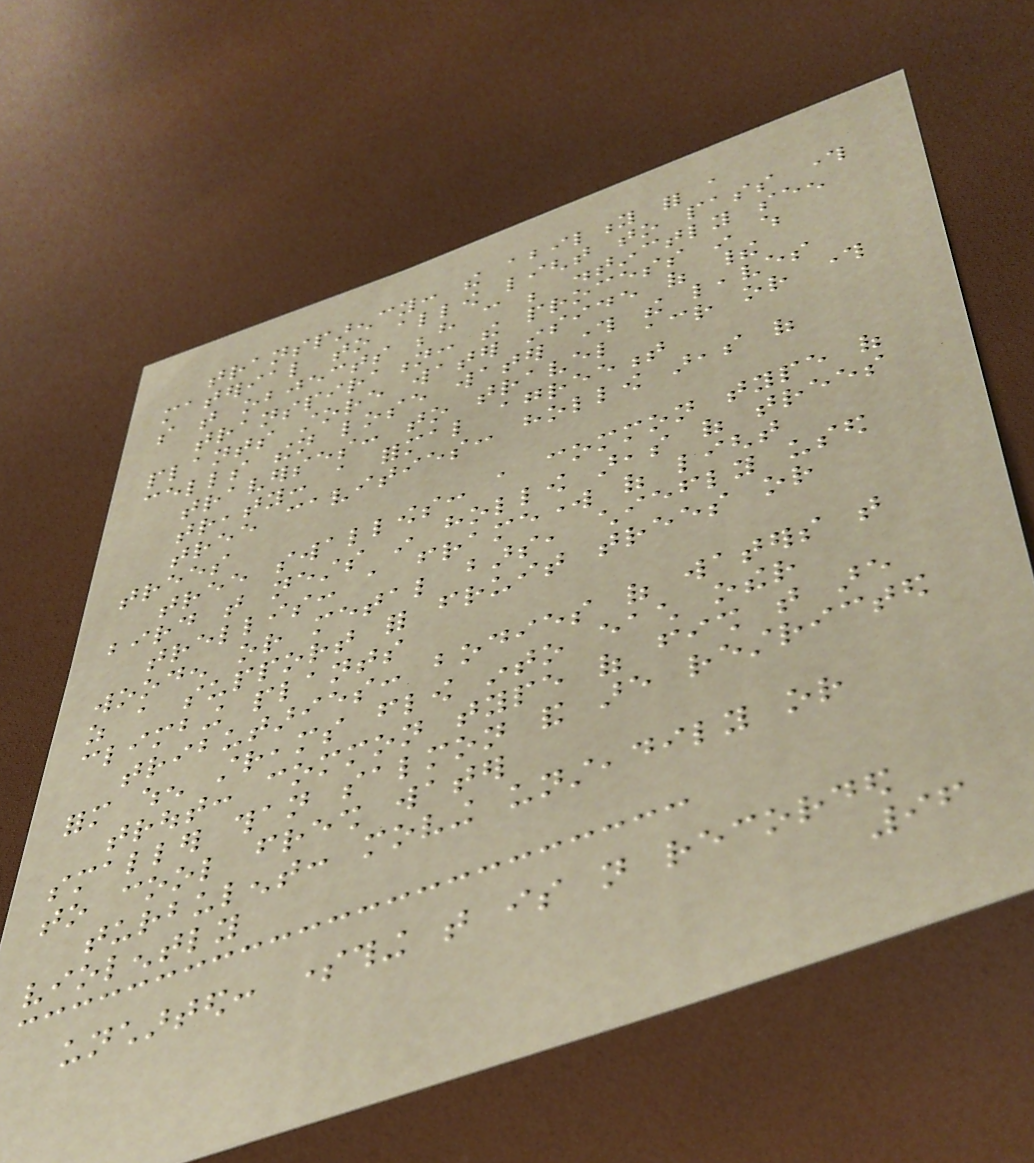transparency: the ability for a
material to allow light to pass through
so that objects behind can be distinctly seen
transpiration: the process in which
plants store water inside of their
cells then lose water through the leaves
traverses: to travel across or through
treaty: a formal agreement
tree cavities: hollow areas of
trees
tree swallows: a common type of
bird that nests in hollow areas of trees
trellis: a framework of light
wooden or metal bars, chiefly used
as a support for fruit trees or
climbing plants
tributaries: bodies of waters that
form when streams flow into each other
trout: common type of fish that are
smaller than salmon and are restricted
to cool fresh water
turbulent: moving unsteadily or
violently
uncharted: something that is not recorded
96
